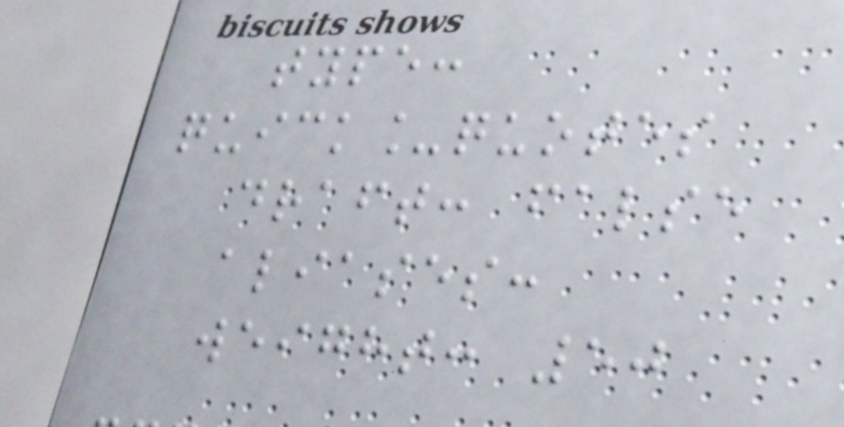type:
quick_quotes
draft: false
aliases:
weight: 50
